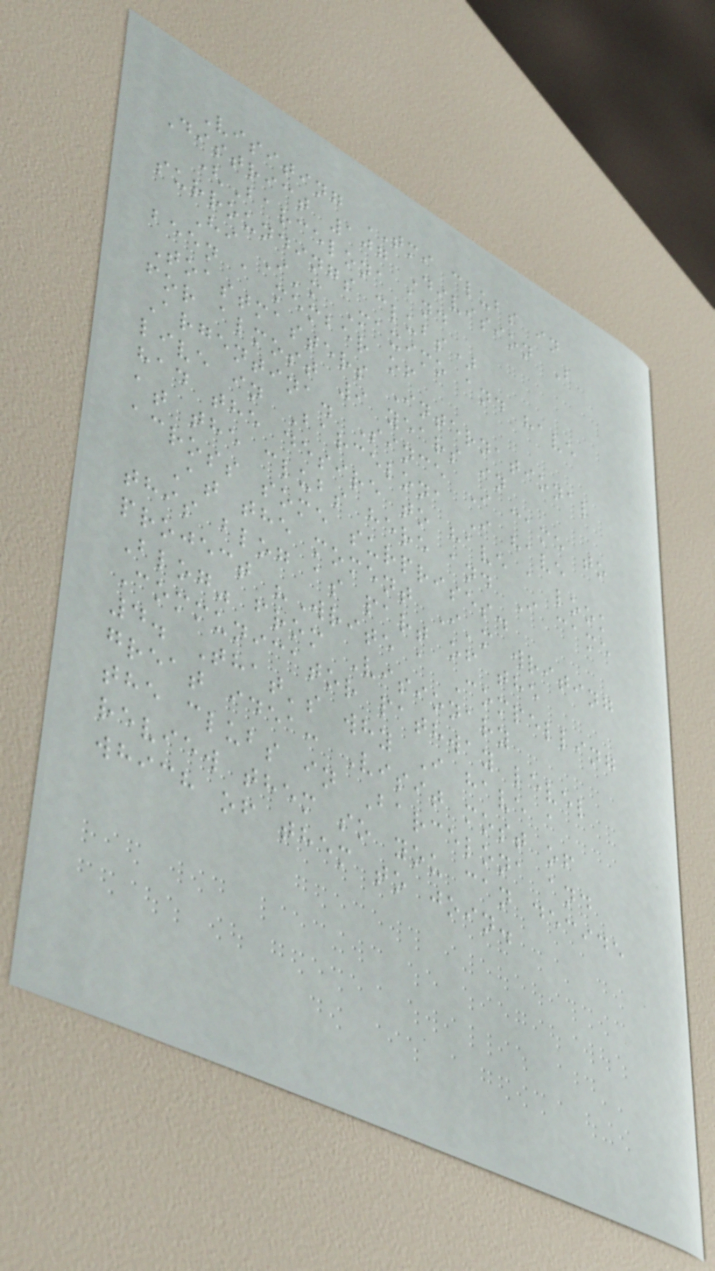Visiting TMI clubs in
District 107 Division B
(Barcelona and
surroundings clubs)
Hi I'm Maximo and have
been a member of
Toastmasters International
for almost 9 years in
Argentina. Since I came to
live in Barcelona I have
had the desire to have a look
at the clubs here and I came
across some surprises.
At the moment I'm writing
this blog as part of the
project "Write a Compelling
Blog" from Visionary
Communicator pathway level
4. That's why I have a
great idea: Visit most of
the clubs in Barcelona and
review them so you can decide
which of them to join.
